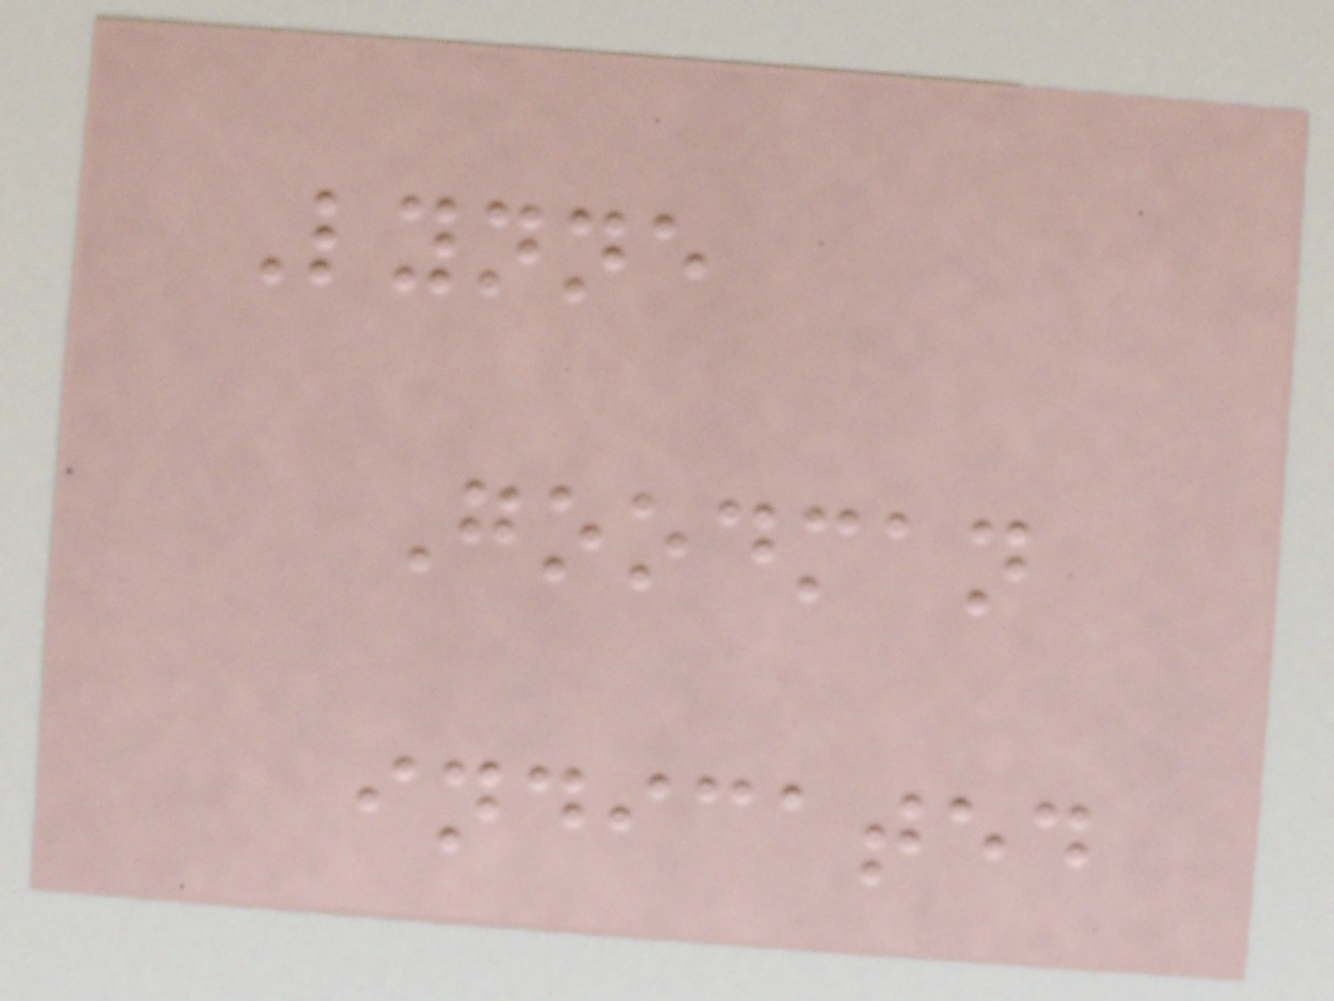Lynne
Goodman
indicated
